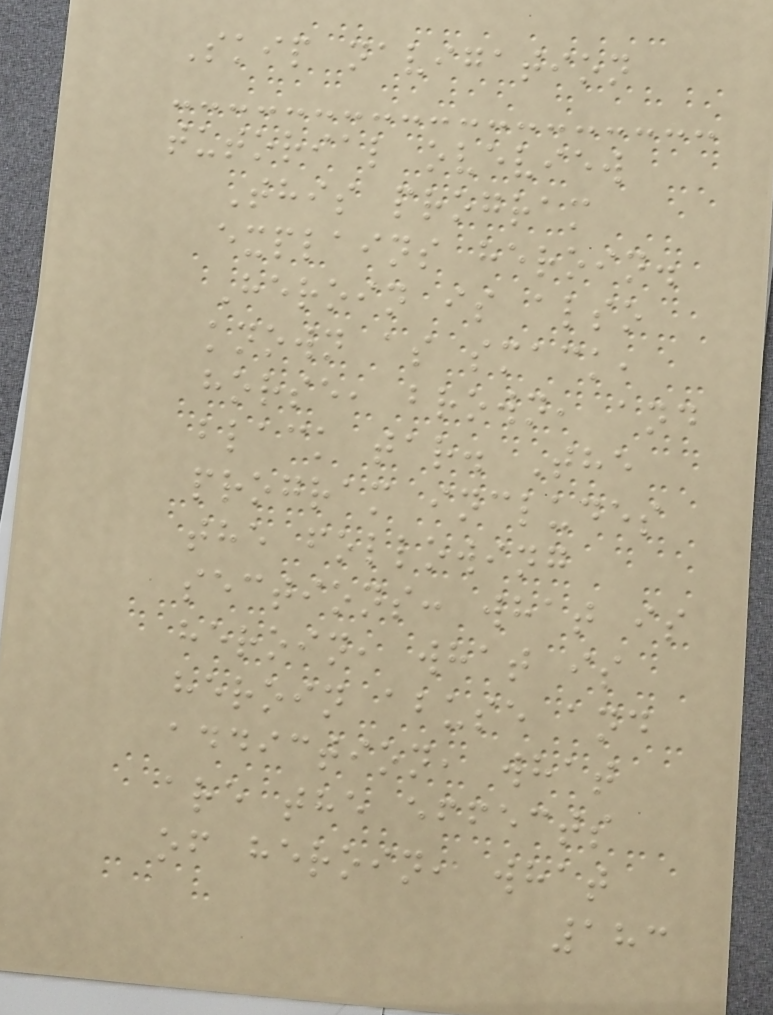Skip navigation
tutorial oveview
This program
explains heroin.
Heroin is also
known as smack,
horse, brown, and
black tar. The
program includes
the following
sections: what is
heroin, what is
heroin abuse and
addiction, what
are the effects
of heroin, what
183
